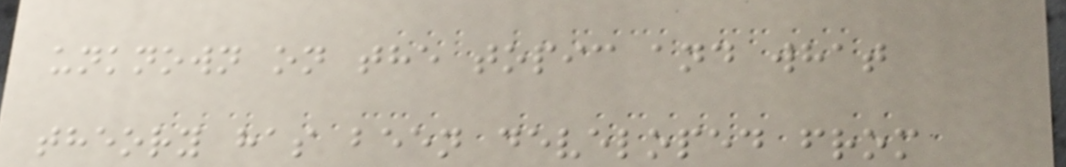unknown on the topic and what
theory has been developed from
